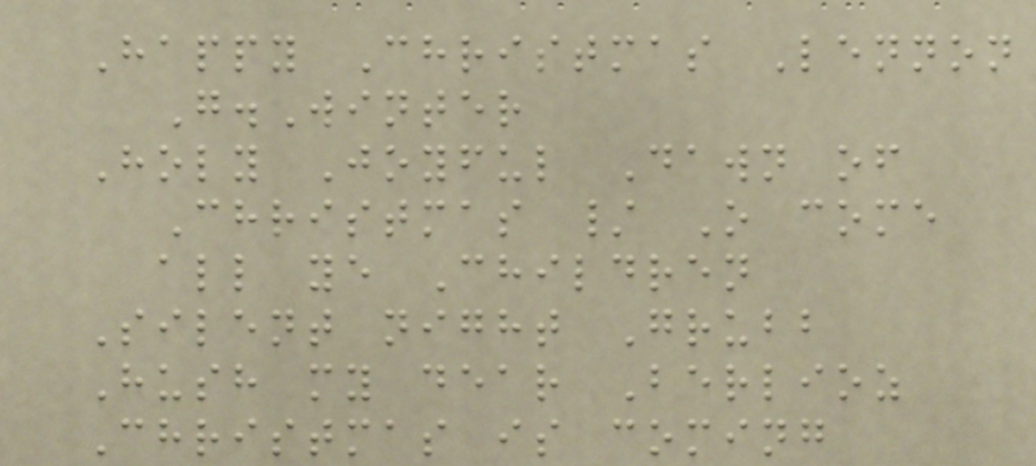Happy Christmas Lennon
G.Winter
Holy Joyful Dawn of
Christmas / O come
all ye Children
Silent night Grubb
Hush my dear Berlioz
Christmas is coming
